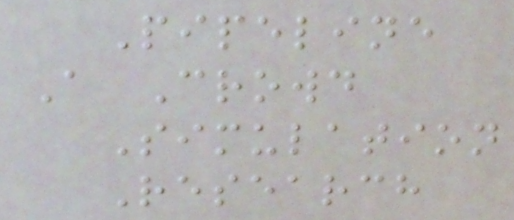Pipeline
A Crowd
Simulation
Research
